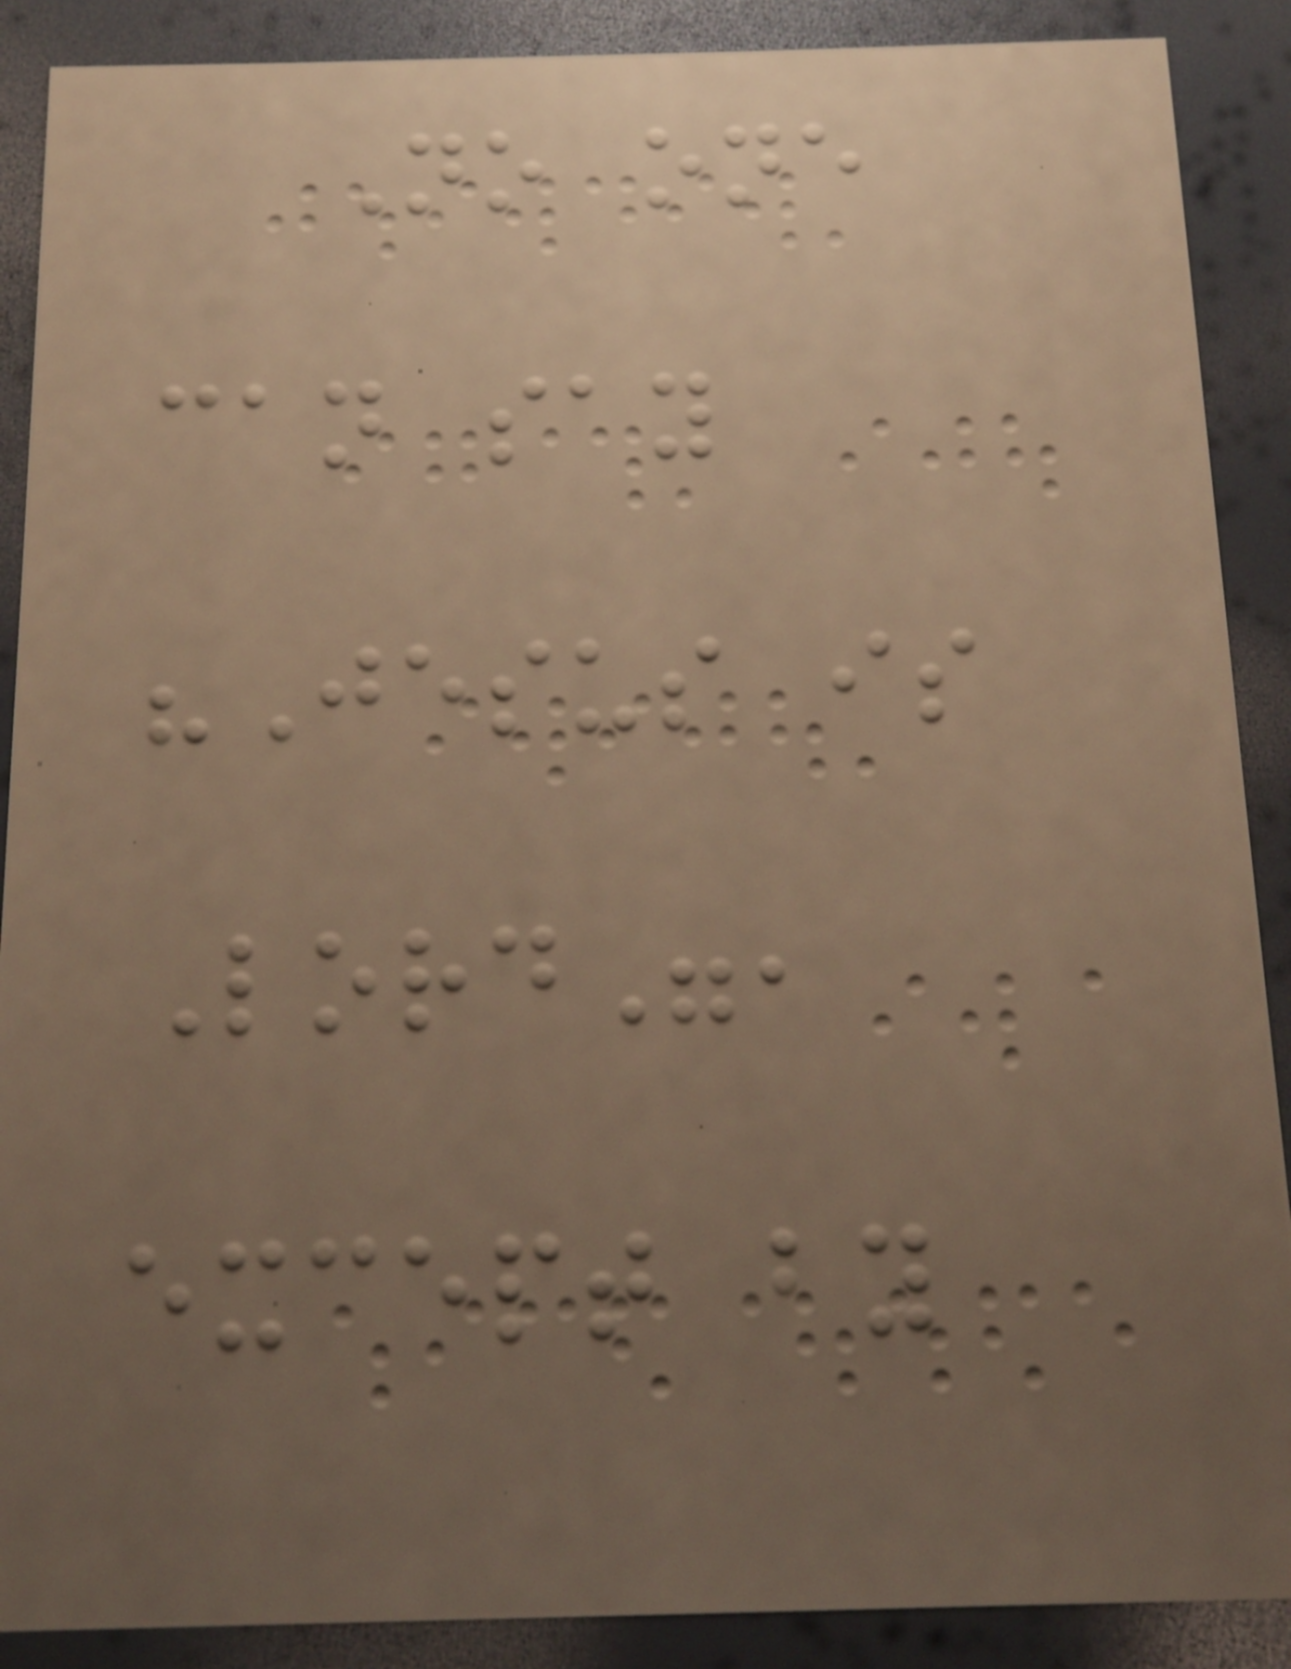No one
can say
"Jesus is
Lord",
except by
